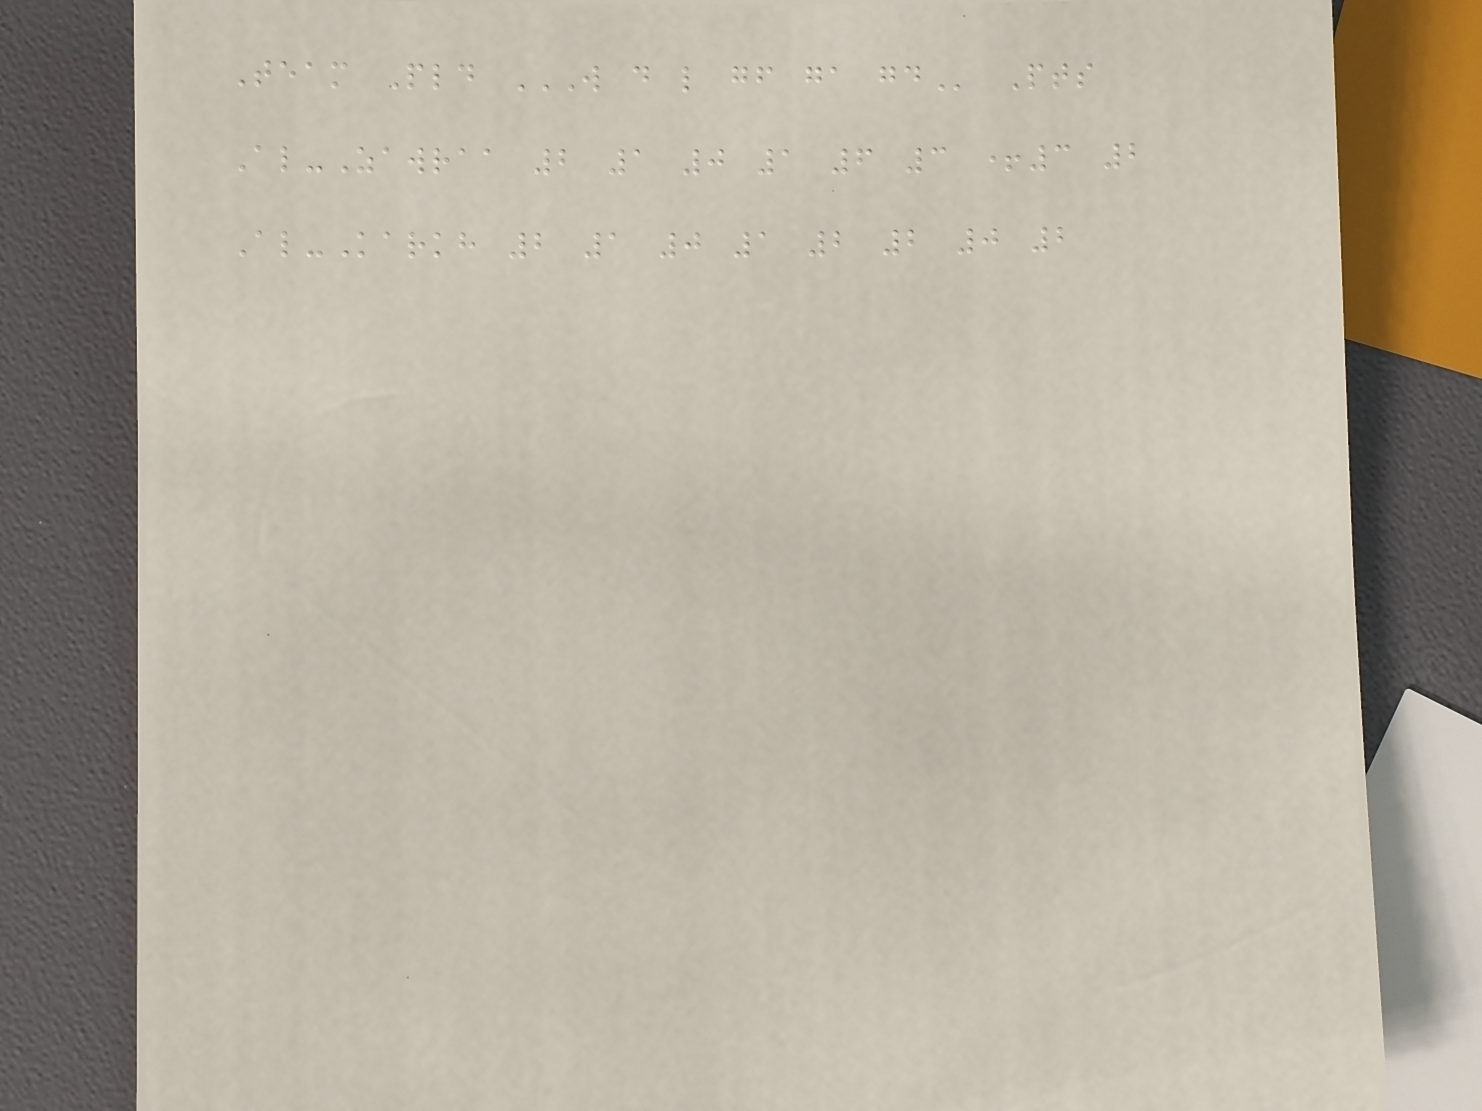Team Pld W D L GF GA GD Pts
Al-Zawraa 2 1 0 1 6 3 +3 2
Al-Karkh 2 1 0 1 2 2 0 2
